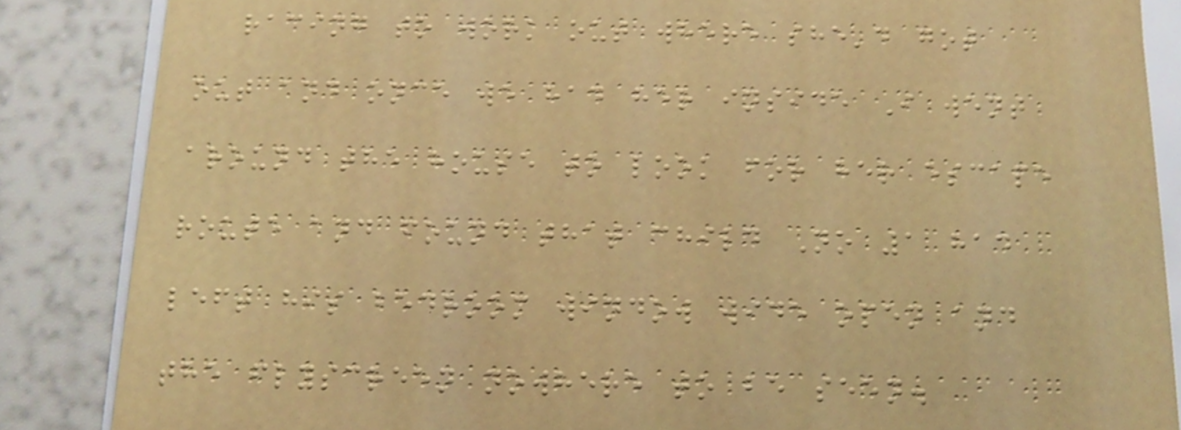racing to work out where she'd got
out and once we had her inside I went
around the house to look for her escape
route and found that child No 1 had
left his bedroom window wide open and
the flyscreen nowhere to be seen.
